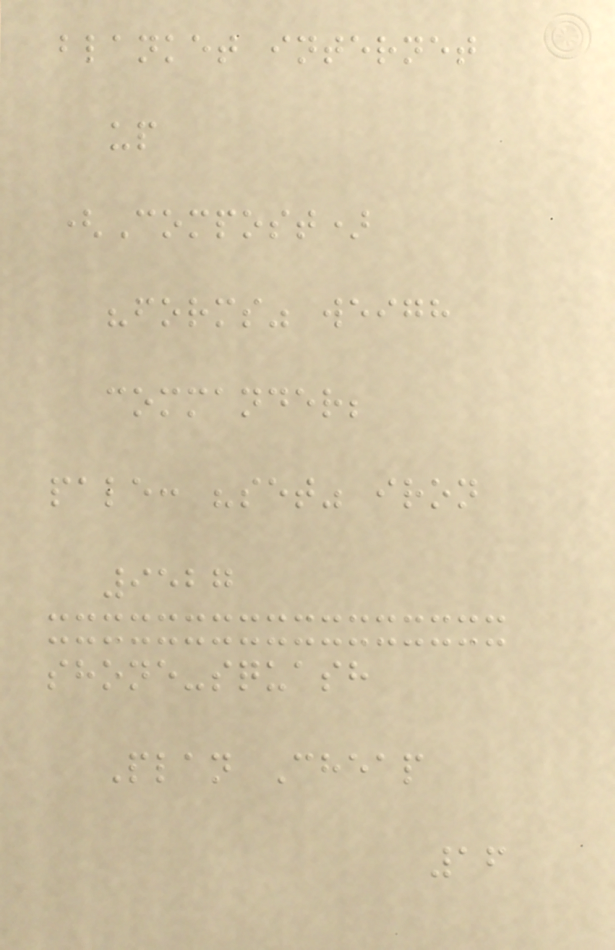blanket internet
up
(Compost)
"forms" weigh
commander;
pale: "set" iron
9527
shone-squash
Plan Cheap
16
